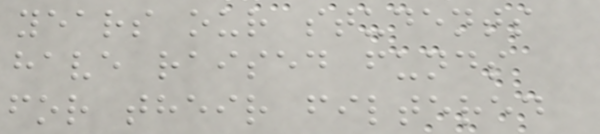years our students
have raised funds
for their filtered
